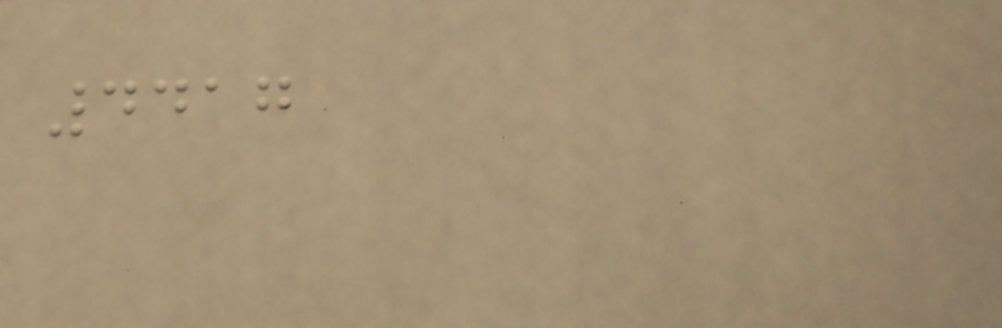4417
